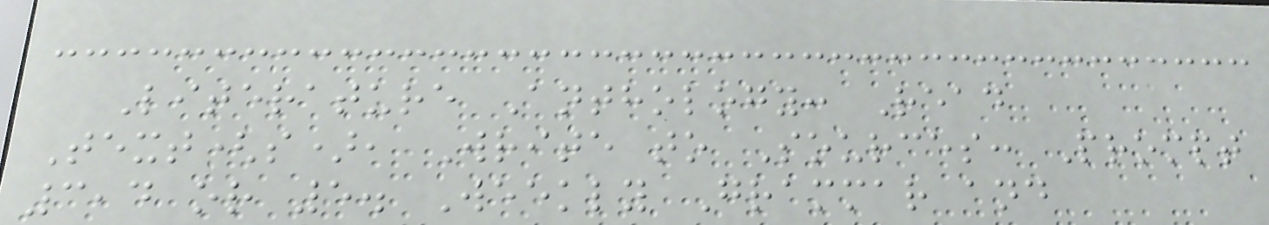Literature Anthology: Read
Text(s), Write to Sources: Prompt
3,4 or 5. Weekly Grammar and
